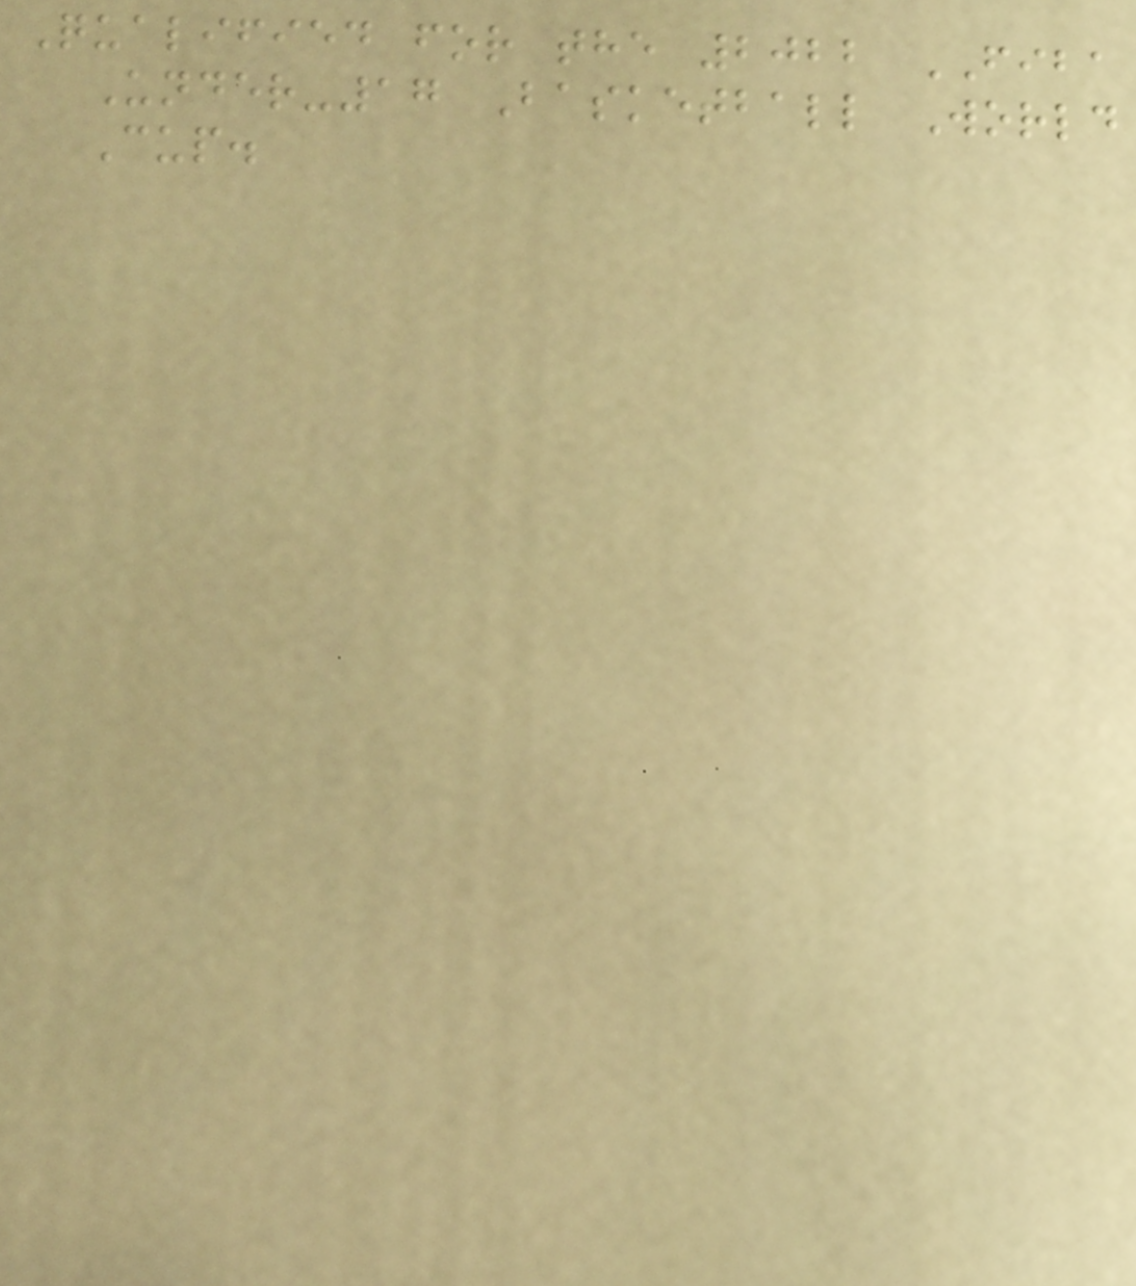Qualified for the 2022 FIBA
Under-17 Basketball World
Cup.
